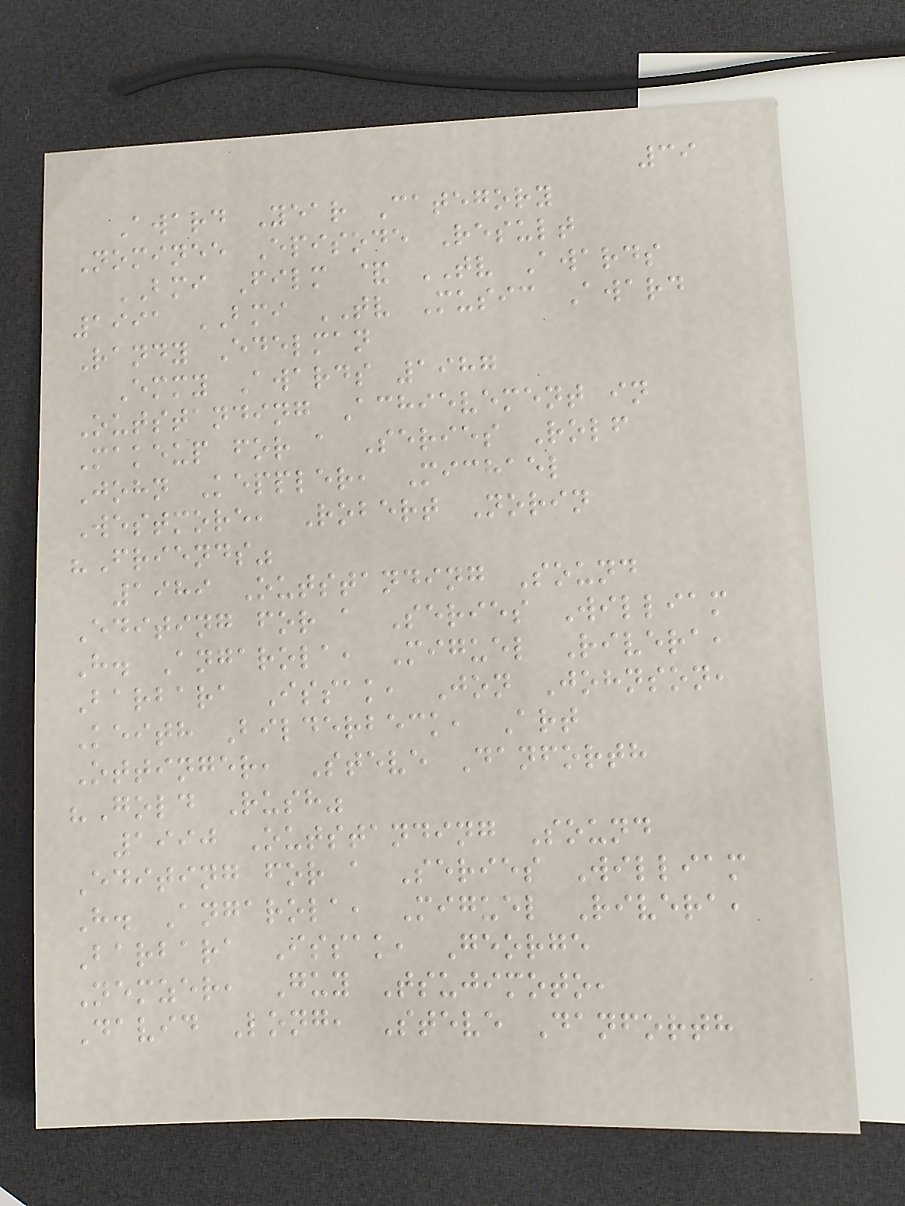39
Award Year Category
Nominee Episode Result
BMI Film & TV Awards
1991 BMI TV Music Award
Randy Edelman
Emmy Awards 1987
Outstanding Achievement in
Makeup for a Series Rolf
John Keppler, Michael
Westmore, Robert Norin
"Friends"
1989 Outstanding Sound
Editing for a Series William
H. Angarola, Miguel Rivera,
Barbara Issak, Jon Johnson,
Keith Bilderbeck, Art
Ottinger, Steve Danforth
"Gold Rush"
1990 Outstanding Sound
Editing for a Series William
H. Angarola, Miguel Rivera,
Barbara Issak, George
Nemzer, Guy Tsujimoto,
David Long, Steve Danforth
